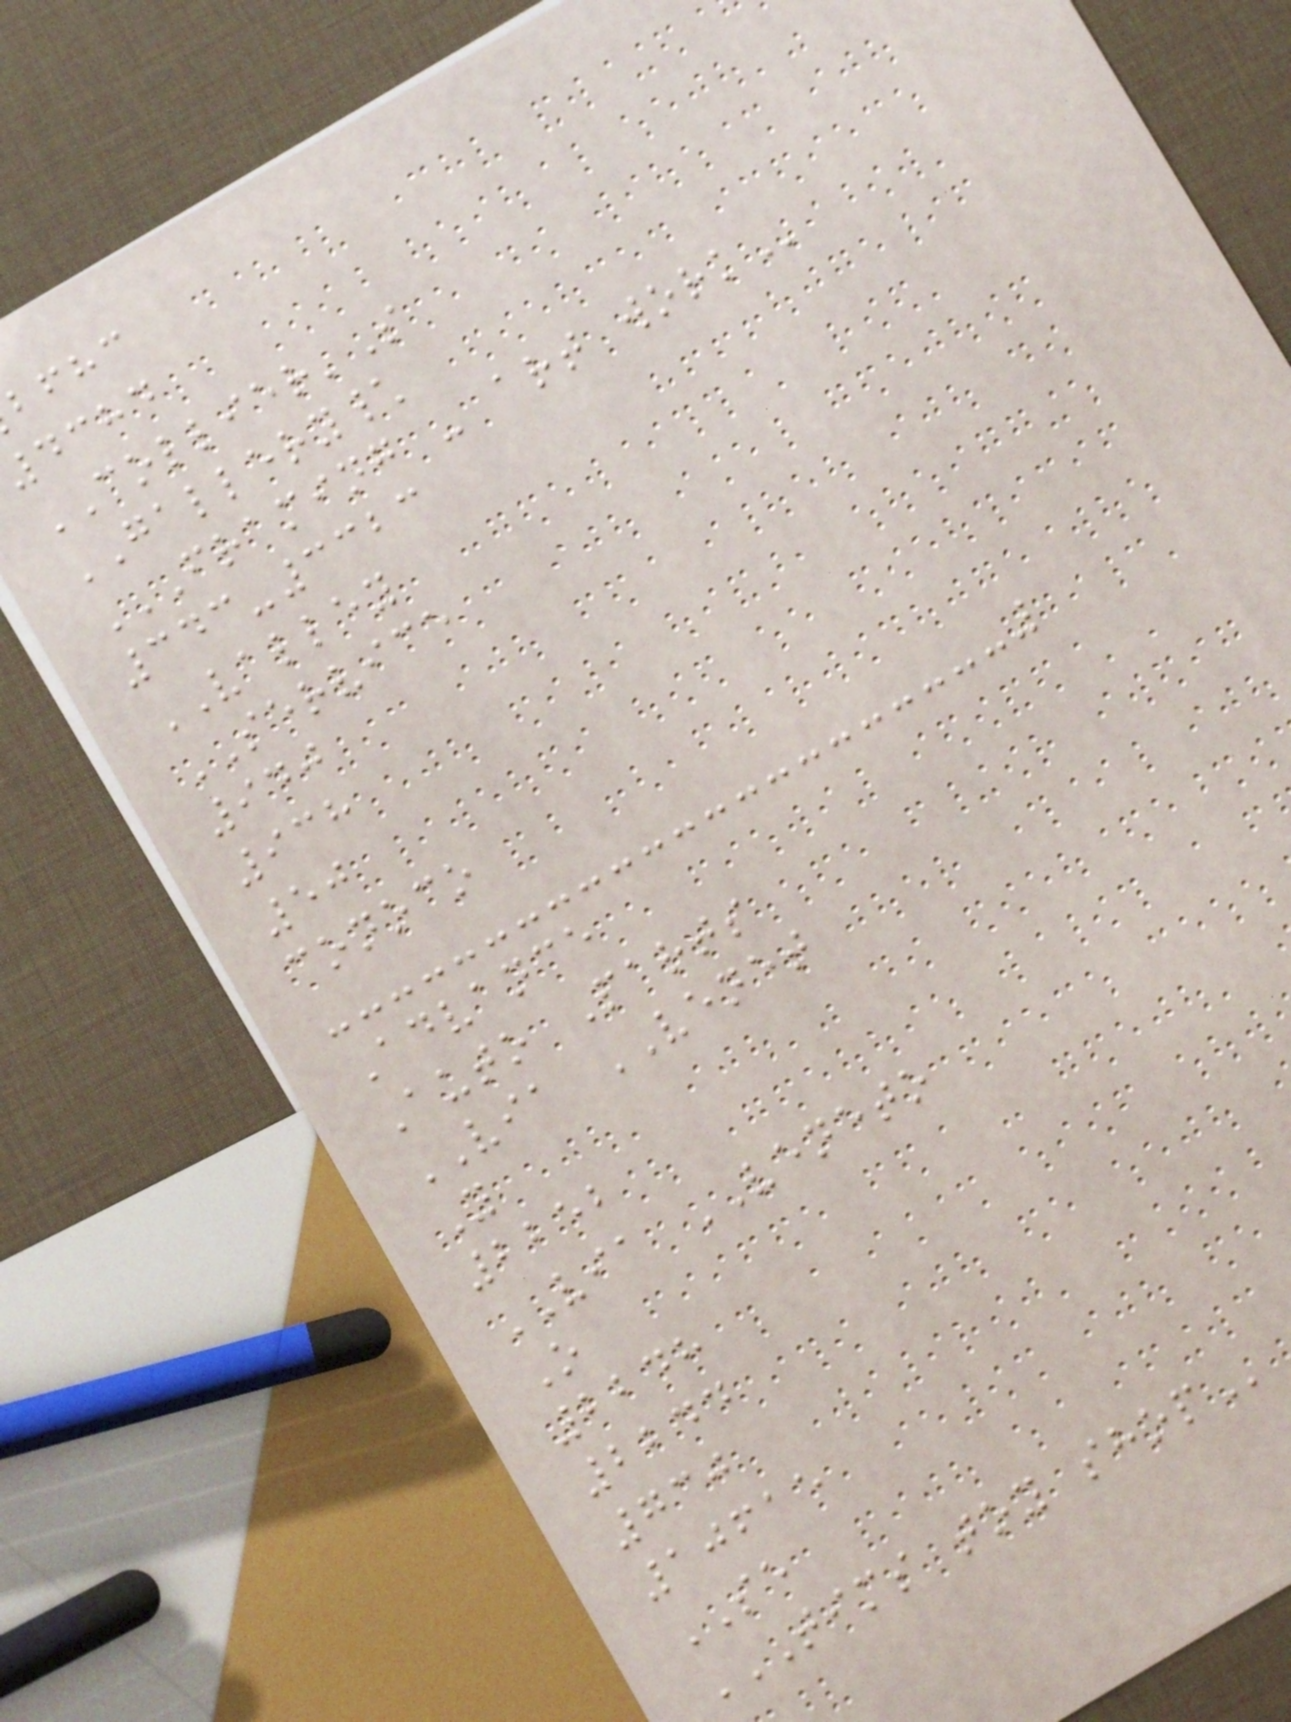bfhc
4384
COLLIER'S
GALLERY\
FRAMING - ART WORK
343-3323
VALLEY
SERVICE
940
938
50
conoco
Advance
Auto Parts
VIA VENET
Y
2252
VIA VENETO
O
2248
2244
730
10615
SE
TIMS TOY SHOP
